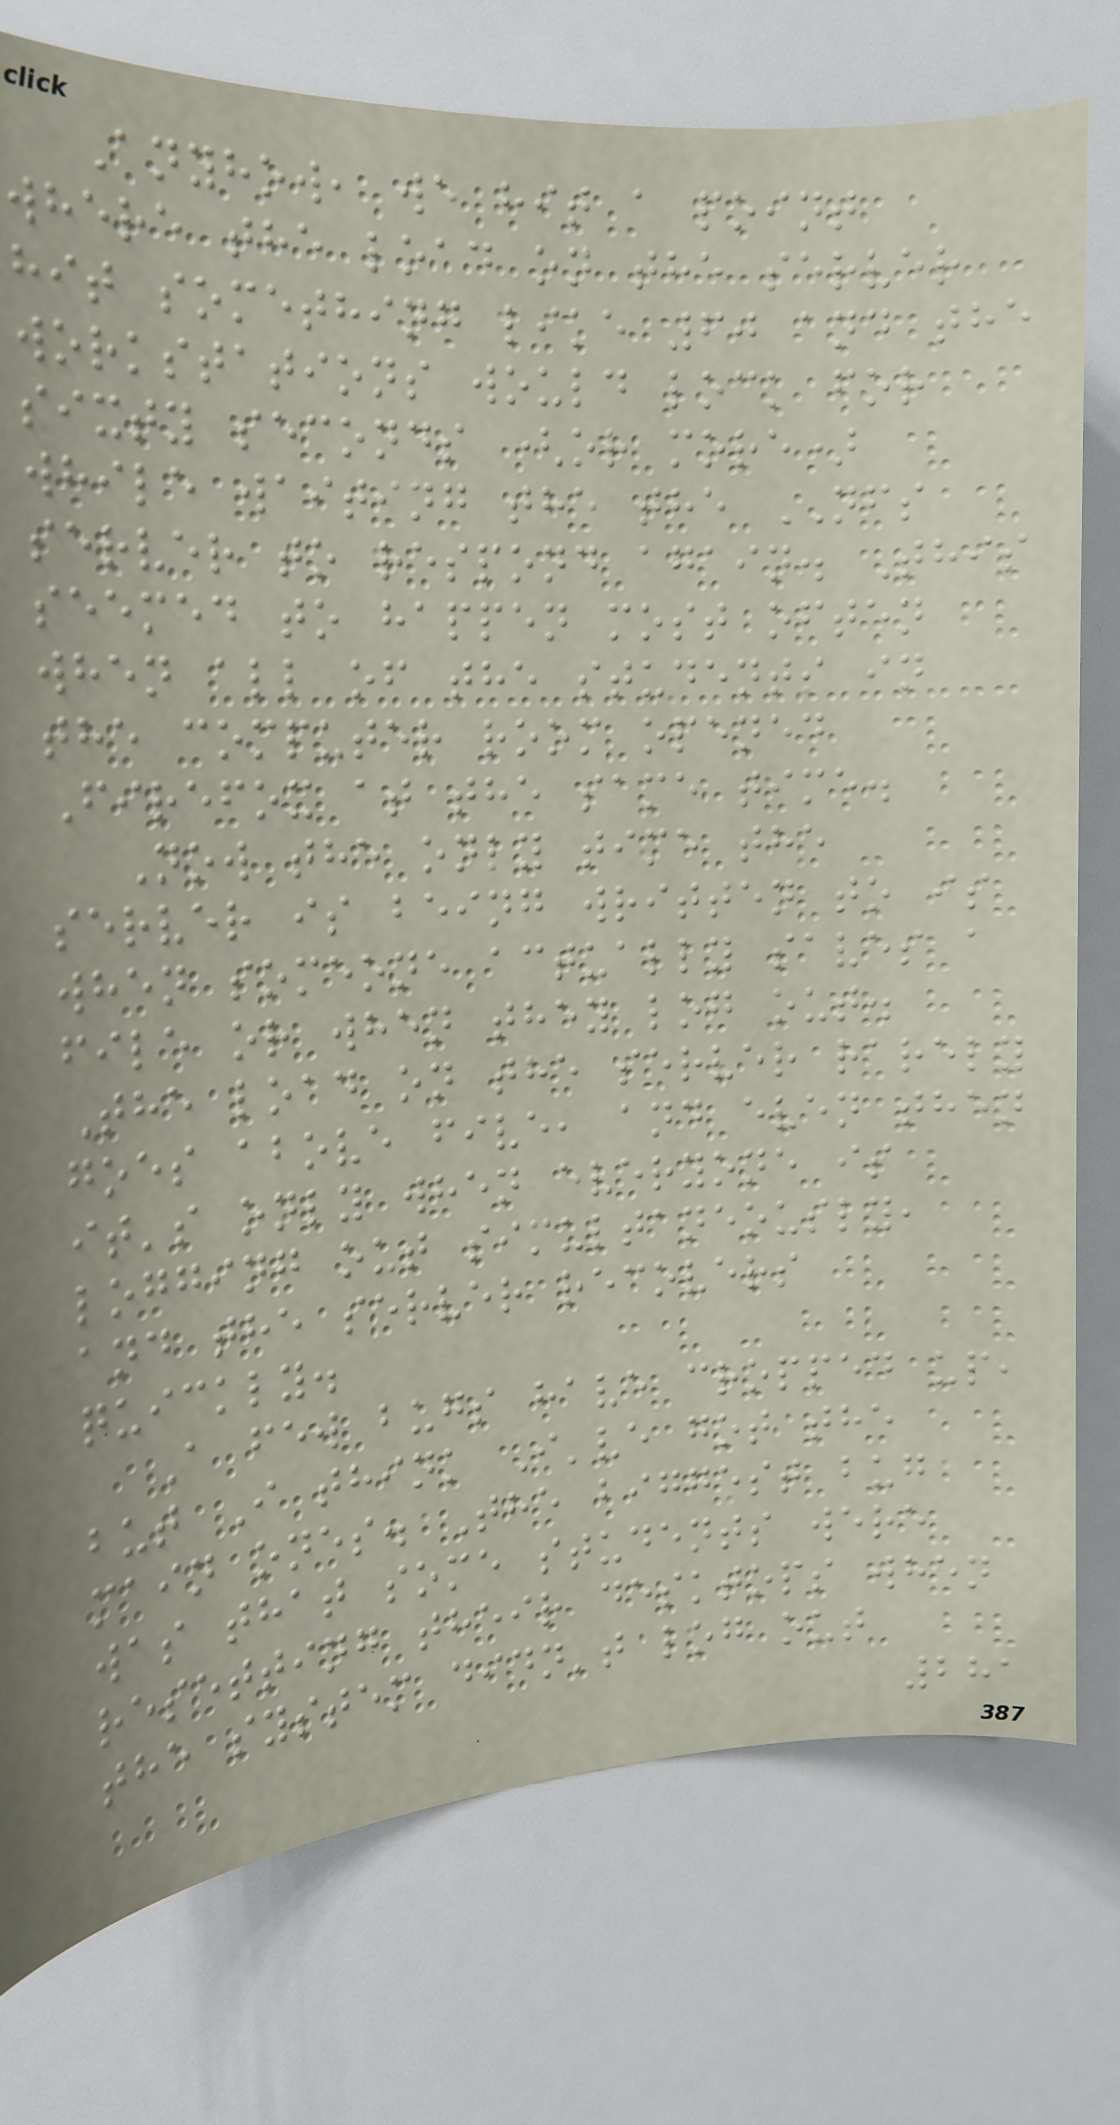Anyhow, we hit a point
where the load on the server
hit something like 60 and the
workstations would lock for
sixty seconds (or more)
while waiting the the NFS
server to respond again. This
seemed to happen most often
when all of the students in
the computer room opened
Firefox at the same time.
Now the only time the
server is being written to is
when someone actually saves a
file or when they log out.
The load on the server rarely
goes above five, and even then
it's only when everyone is
logging out simultaneously,
and the server recovers
quickly.
A few bugs have cropped up,
but I think I've got the
main ones. The biggest bug
was that some students were
resetting their desktops when
the system didn't log out
281
